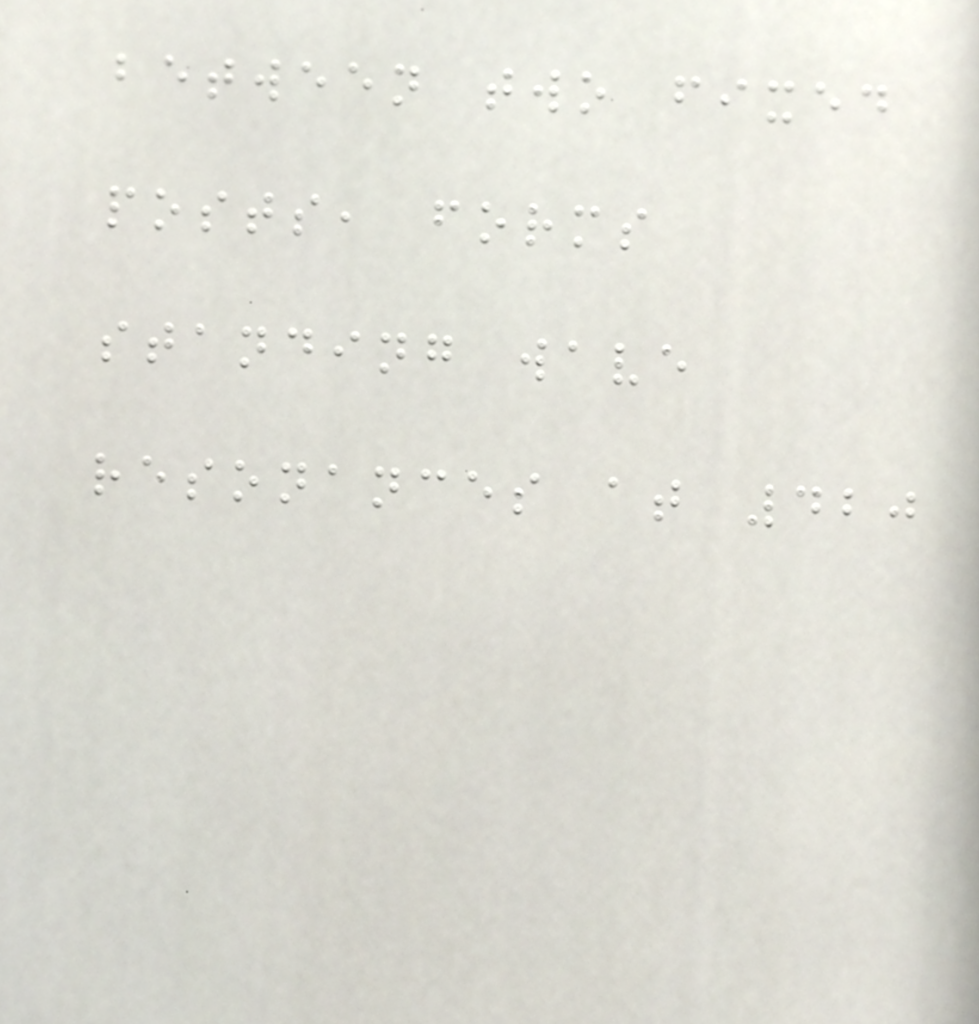between two fixed
posts, forms
standing wave
resonances at 420
